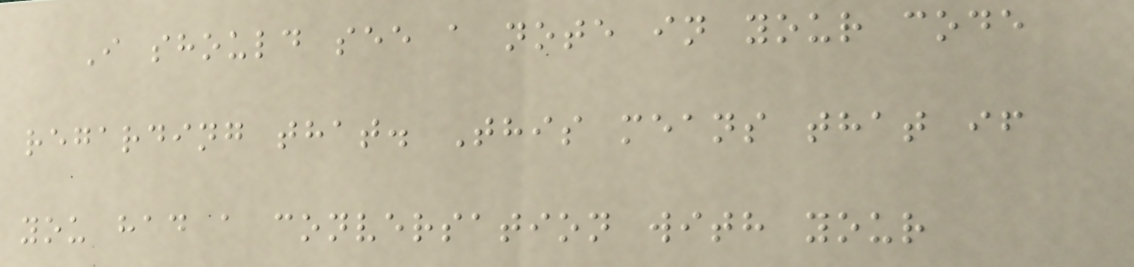I should see a note in your code
regarding that. This means that if
you had a conversation with your
